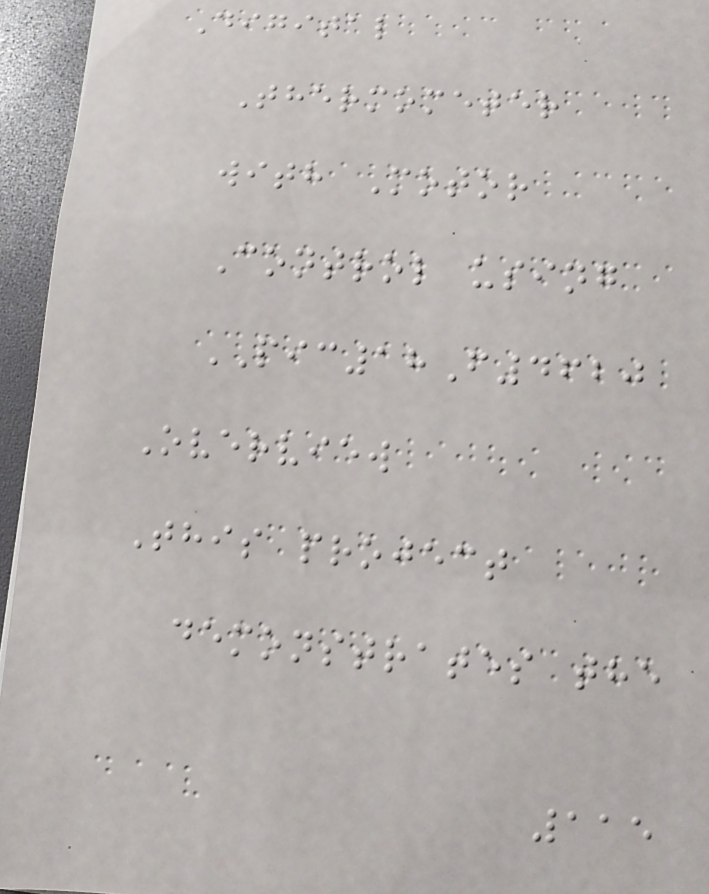Digital
Thermometer
with Motor
Control using
PIC18F4620
Overview
This project
demonstrates the
115
